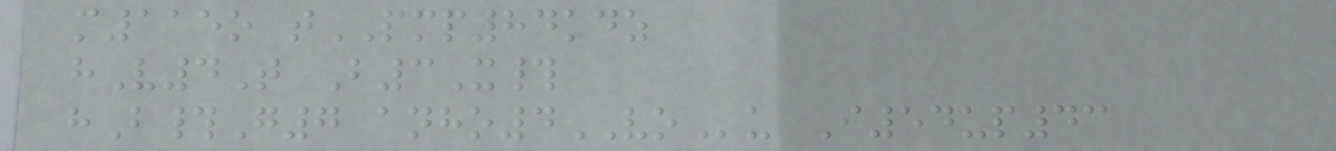m115o tPMP84kdz
hV4T B3X#
hB#G7 anho4VOu I54up43
